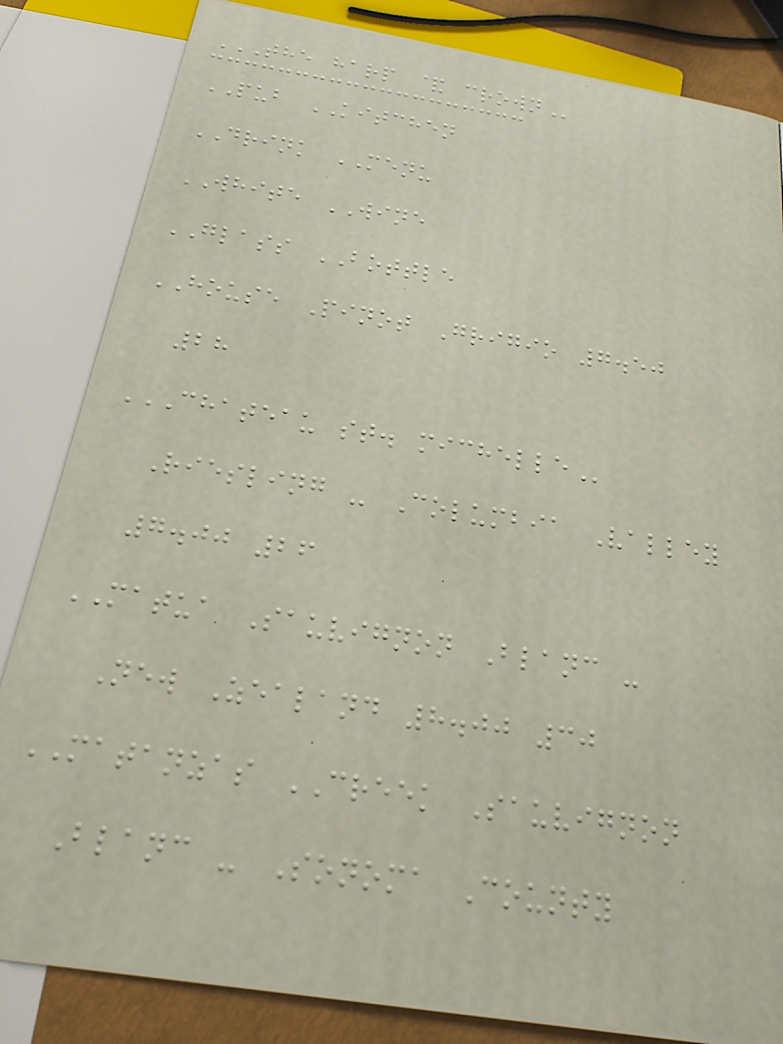THE HARP & CROWN
PUB KITCHEN
DRINK MENU
WHITE WINE
GLASS BOTTLE
HOUSE Pinot Grigio 7.50
28
CHATEAU ST. MICHELLE
Riesling - Columbia Valley
7.00 26
MATUA Sauvignon Blanc -
New Zealand 8.00 30
MATANZAS CREEK Sauvignon
Blanc - Sonoma County
